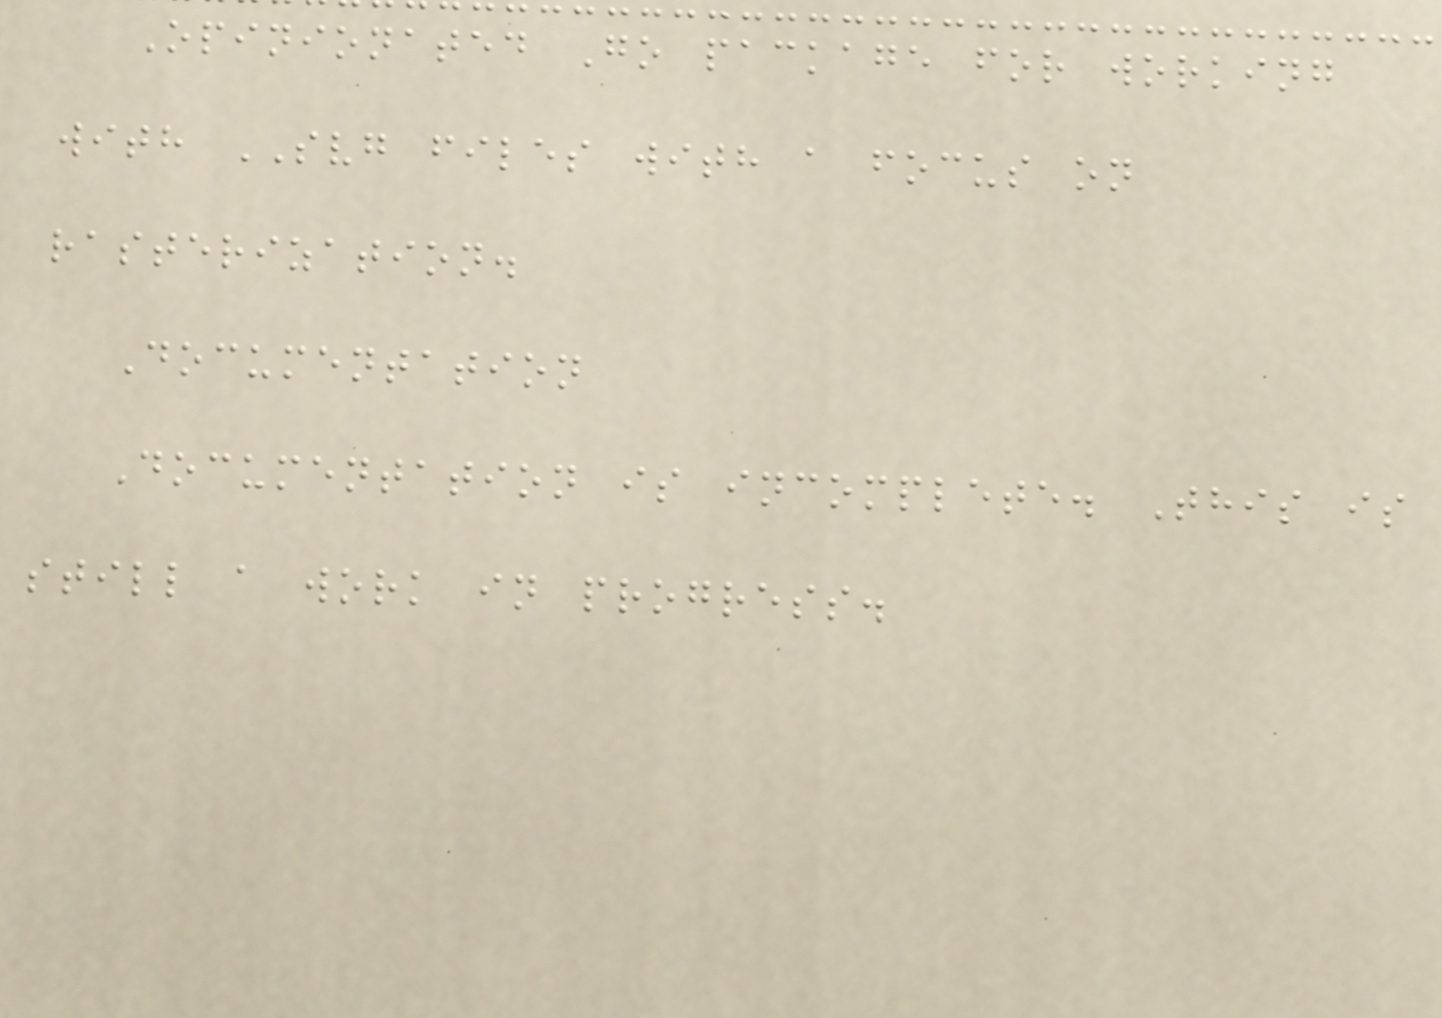Opinionated Go package for working
with SVG files with a focus on
rasterization.
Documentation
Documentation is incomplete. This is
still a work in progress.
